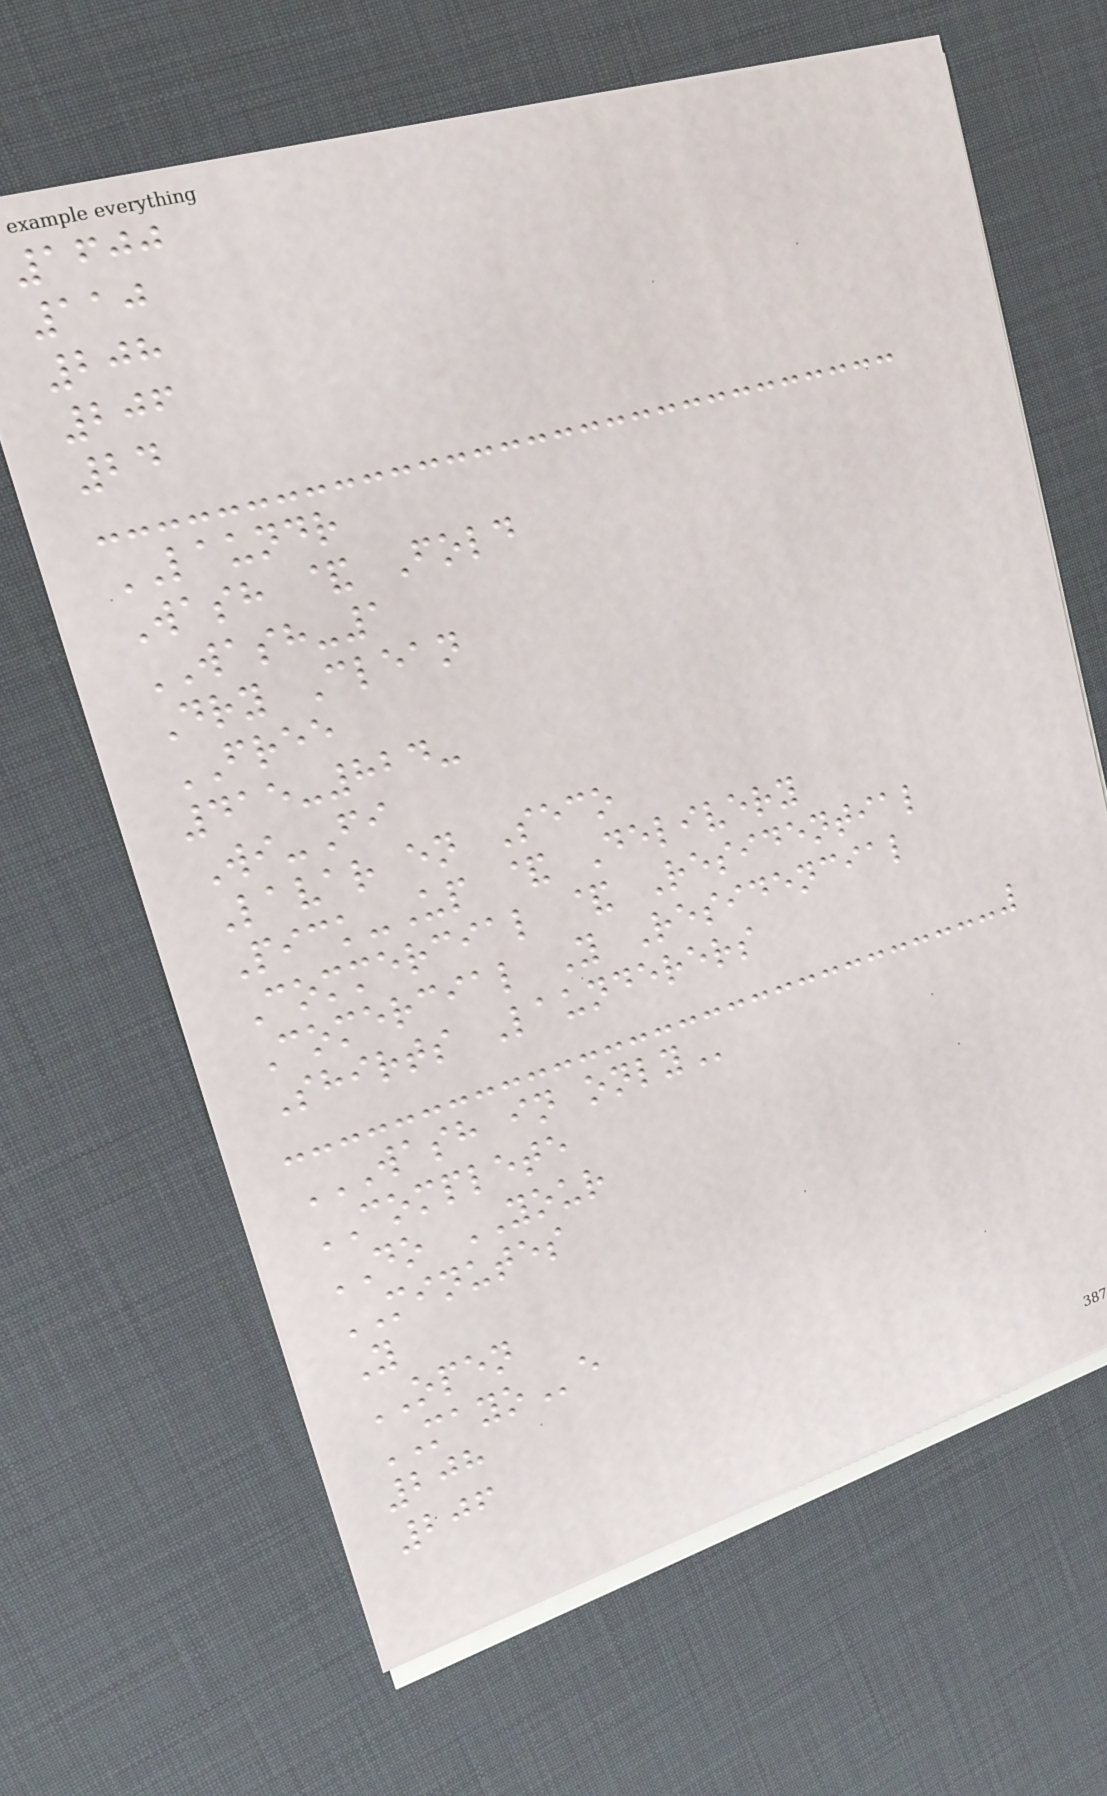1600
110
208
206
24
LAUNDR
Wash & Fold
WASH-1
Dry Clean
FREE
415-824-
Wi-Fi
Lavar en Seco
Pick-Up & Delivery
Commercial & Residential
Comercial Y Residencial
Shirts Launderers
WASH IN ONLY
COMPLETE
DO YOUR
MINUTES
Y
OPEN
MAYOe
208
206
